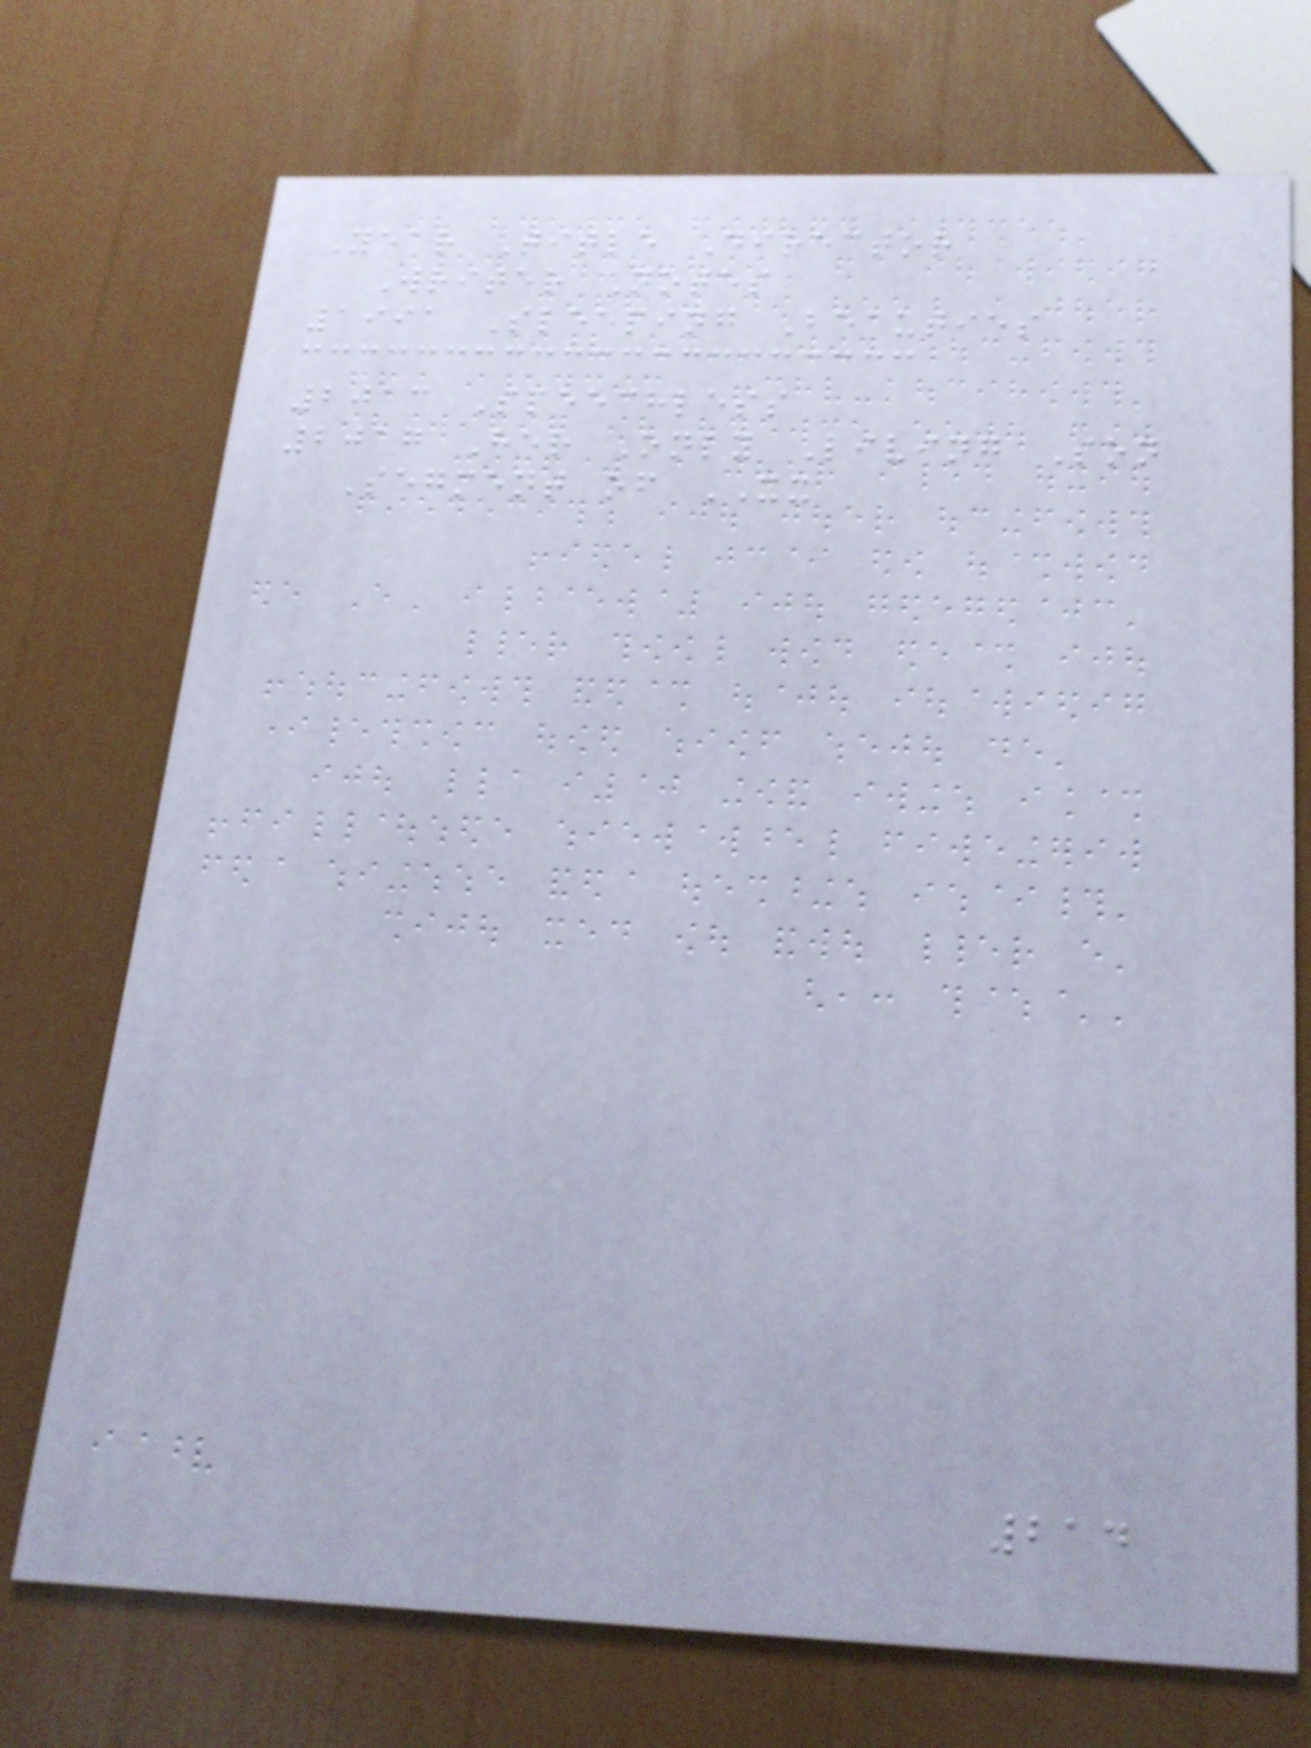Year Title Director
Writer Notes
1991 Sleeping Beauties
2013 Speechless
2017 Her Only Living Son
Segment of XX
214
